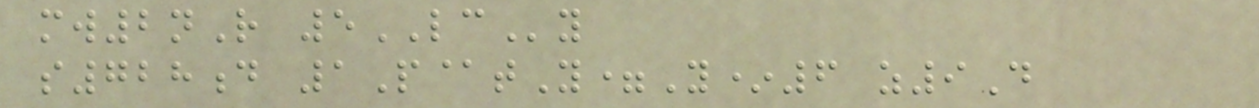mw2nR 5LCy
s728d 1P@tY=Y*6 z9D
